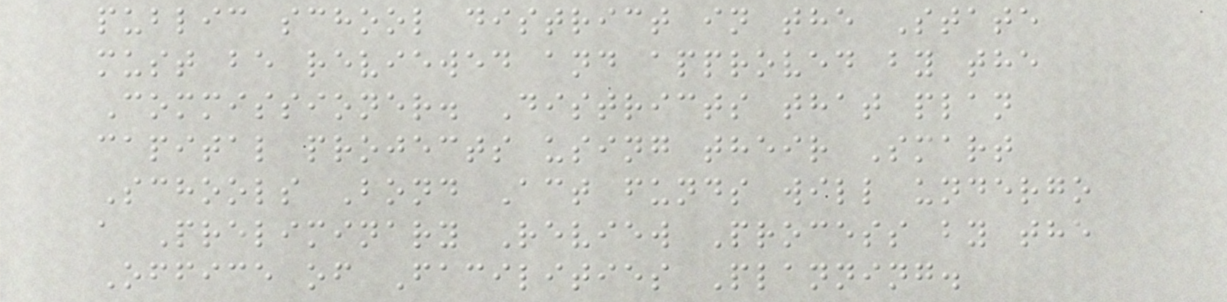public school district in the State
must be reviewed and approved by the
Commissioner. Districts that plan
capital projects using their Smart
Schools Bond Act funds will undergo
a Preliminary Review Process by the
Office of Facilities Planning.
